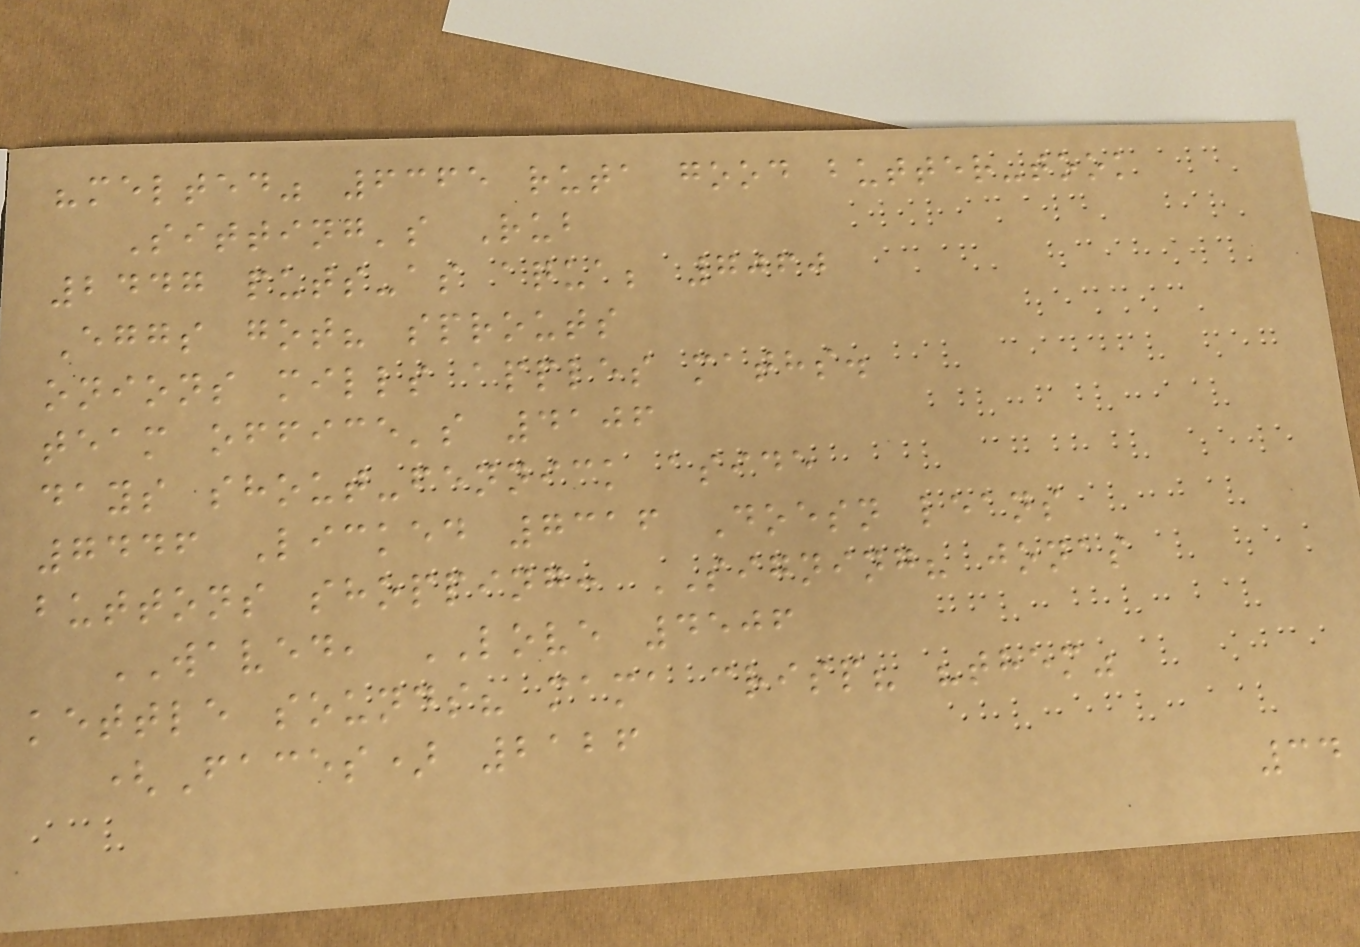"melted" 6365 ruta good butter-took
Sitting's Rub
2447 puts-as aqua; 7060
Eggs got? sprouts
onions mills apples maths.
team office's 4106
days shout-fennick aside
7446 Licked 7316 Doesn leans
buttons shopping: SIGNING? jonas
WAVED, LOVE 4506
kettle sounds? mama crisp? "them"
(Faces) 2126
34
